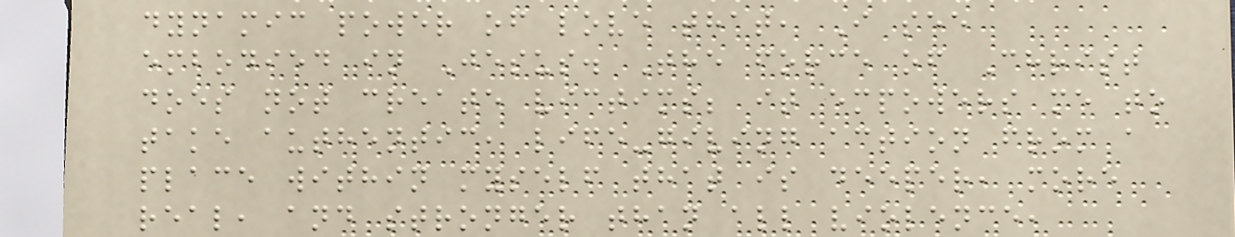dynamic power of love that, I see
embodied in Jesus. The force of Christ
does not create victims; it empowers me to
take authentic, life-giving action from a
place within myself that is deeper, more
real, and stronger than all violence,
